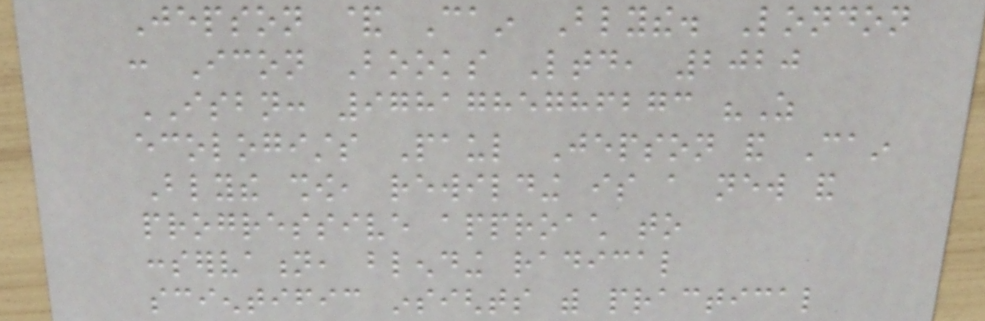Jepson & Cain Blythe. London
: Icon Books Ltd, 2020
ISBN: 9781785786273 "As
ecologists Paul Jepson and Cain
Blythe show, rewilding is a new and
progressive approach to
conservation, blending radical
scientific insights with practical
